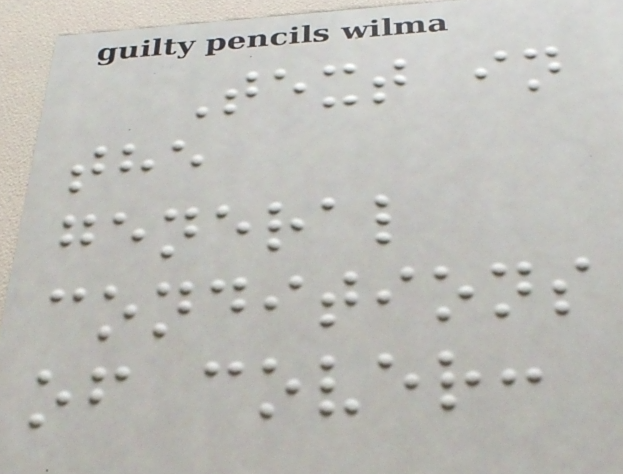Text in
the
general
conditions
of cover:
